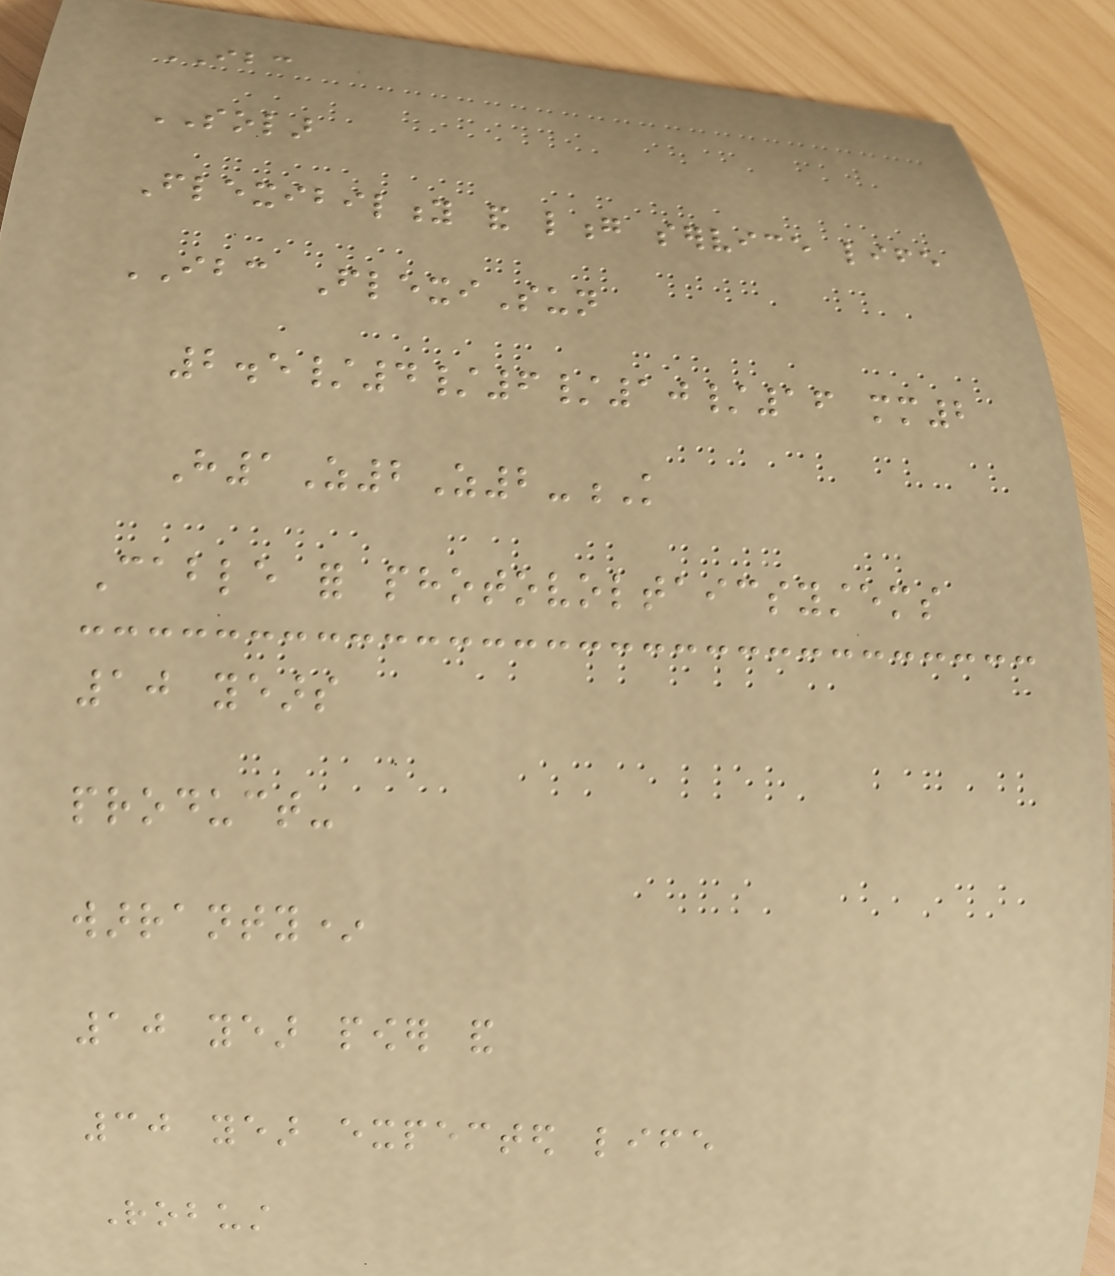IBC
SOLAR
Flexibility and long service life
IBC FlexiSun
2.5/4/6/10/16 mm2
H1Z2Z2-K
Cable for photovoltaicsystems
10 years
product-
warranty*
10 year power and
30 year expected life
Robust
